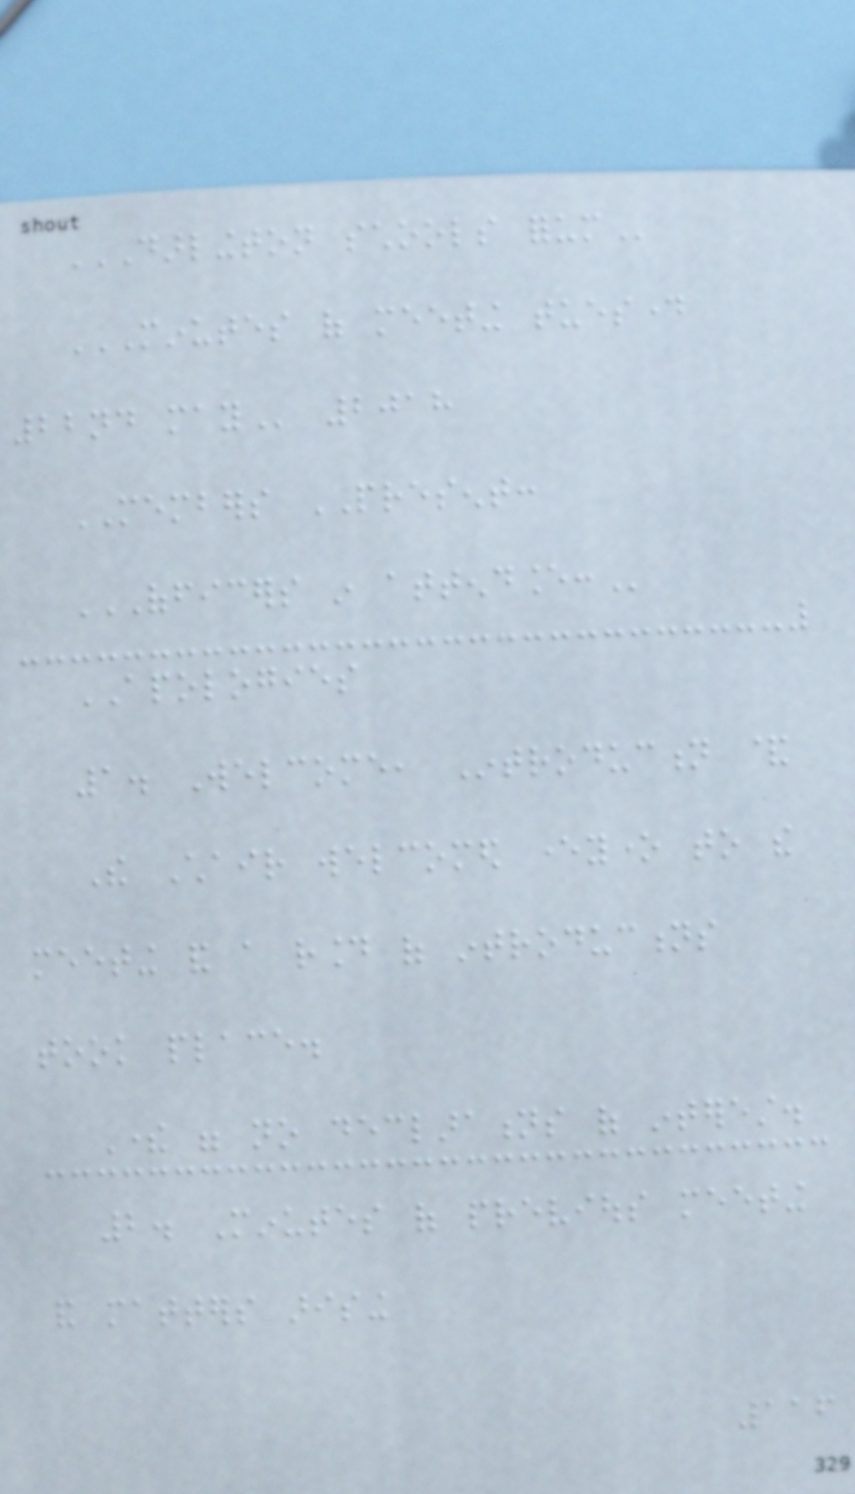DARLINGTON SCHOOLS FORUM
MINUTES OF MEETING TUESDAY
22ND MAY 2018
MEMBERS PRESENT:
OFFICERS IN ATTENDANCE:
APOLOGIES
1. Welcome, Introduction &
The Chair welcomed everyone to the
meeting and a round of introductions
took place.
There were no declarations of interest.
2. Minutes of previous meeting
and matters arising
116
